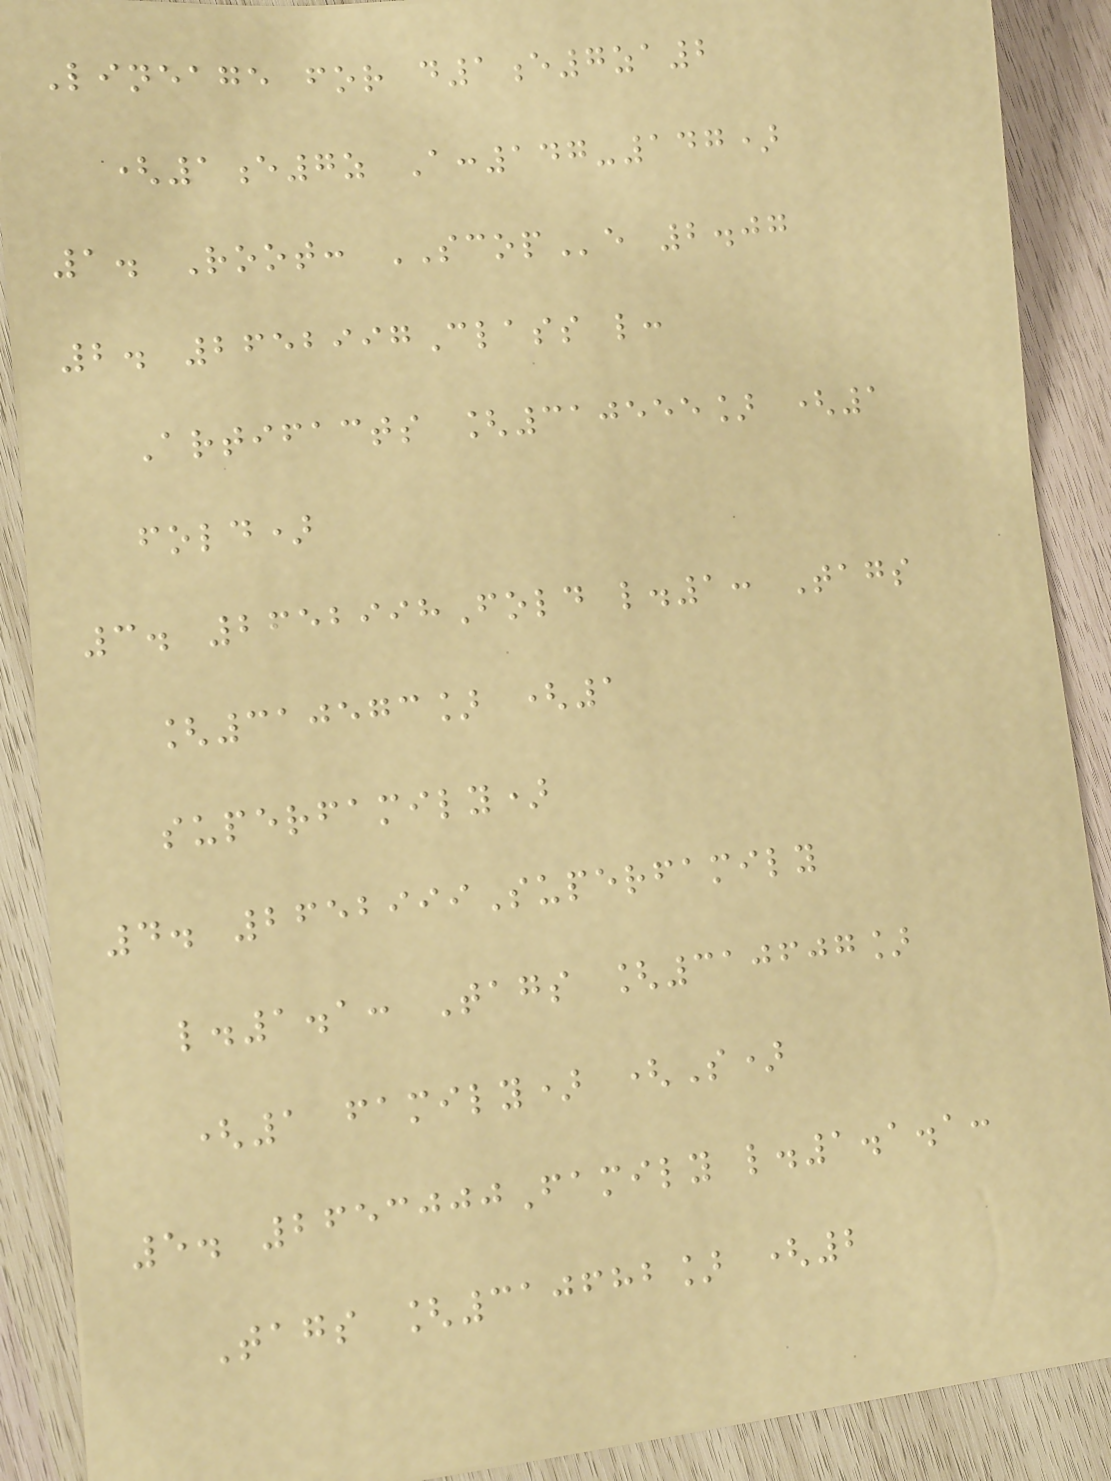Lineage for d1e7za2
(1e7z A:147-147)
1. Root: SCOPe 2.07
2. 2652997Class l:
Artifacts [310555] (1
fold)
3. 2652998Fold l.1: Tags
[310573] (1
superfamily)
4. 2652999Superfamily
l.1.1: Tags [310607]
(1 family) (S)
5. 2653000Family l.1.1.1:
Tags [310682] (2
